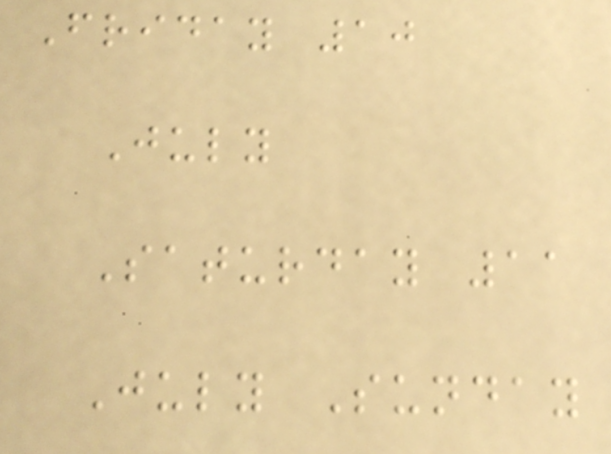Friday 10
July
Saturday 11
July Sunday
